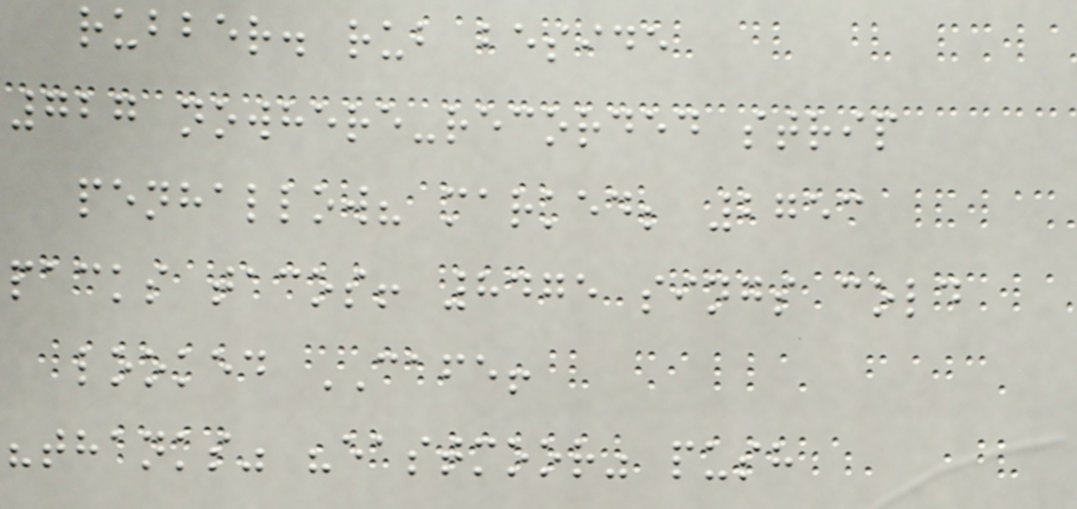rubber. rub beside
727 nowhere-recorded strip
penhallow? marked; 2753
packs tacos! 8475 sings cold
looked CAFE!
"thanks" "eastmoor" push
